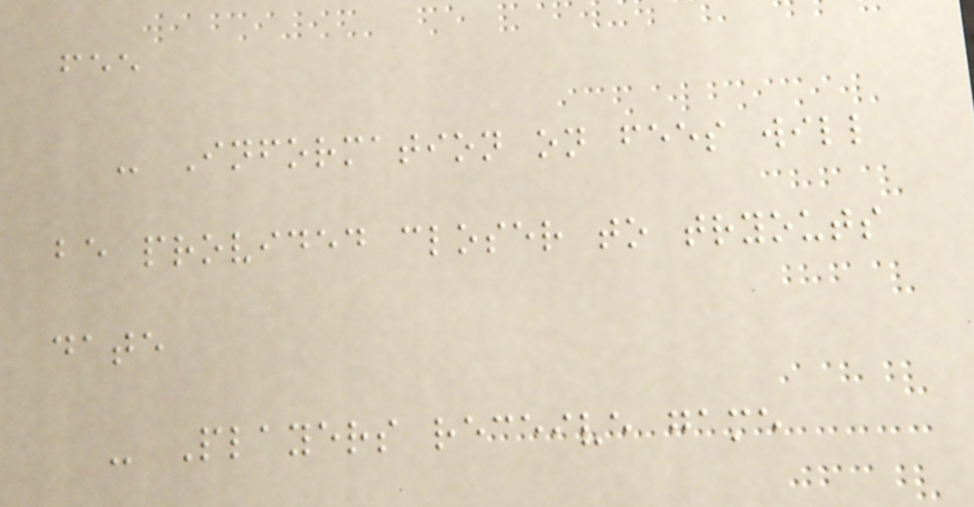fee
- Information on fees will
be provided closer to tryouts
date
- Players receive game
